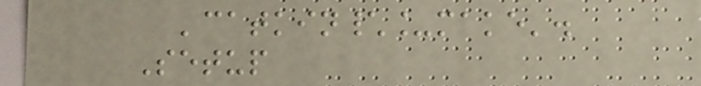'catkin\_make'.
Setup
